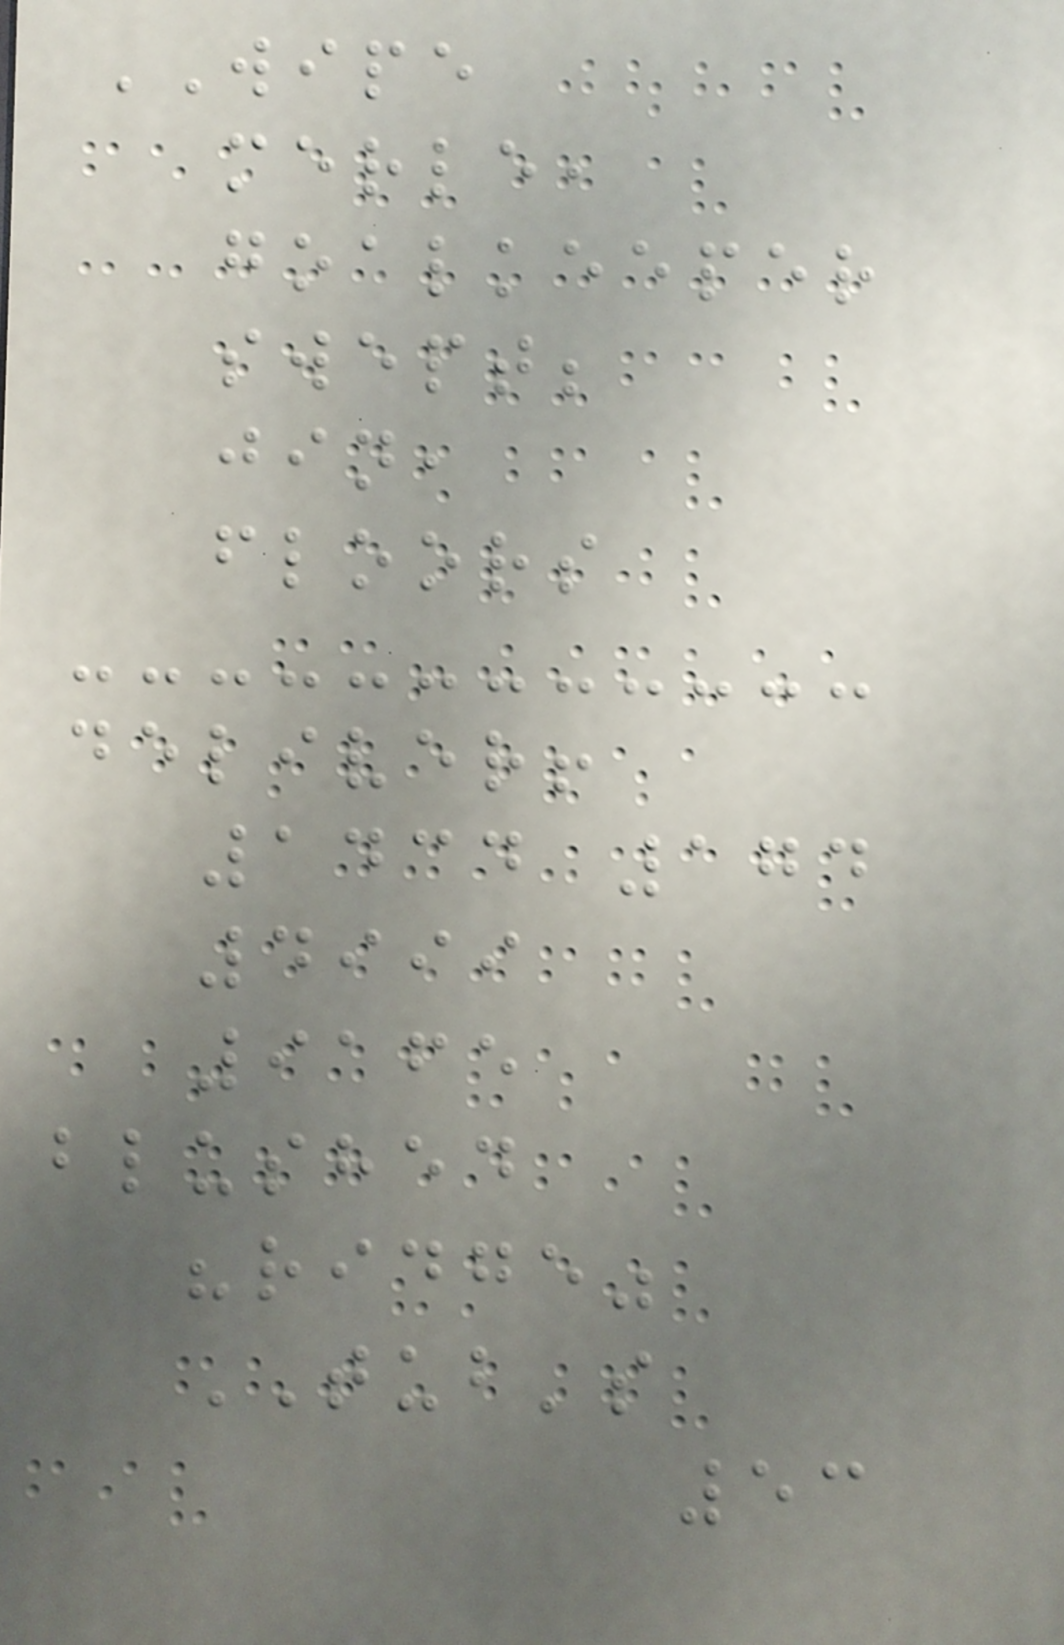WIPE
merle,
goalkeeper
swept;
jin,
floors
deliver!
1434 174
4999
9165
blushed
"ridge"
TUB's
53
